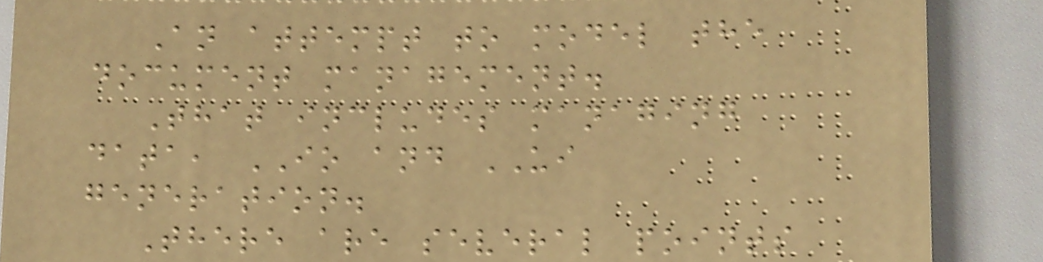An attempt to model the
document management.
That includes managing
data, IO and UI
generation.
There are several points
